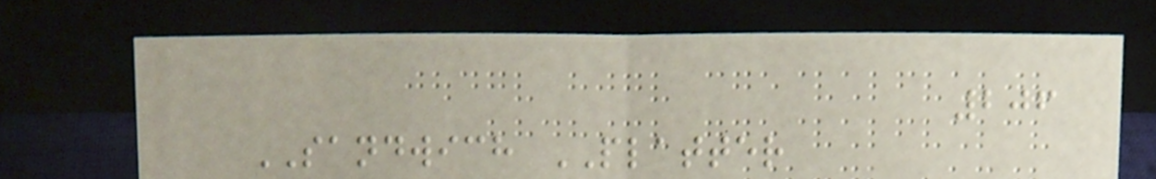206
SANDWICH PLATTER
